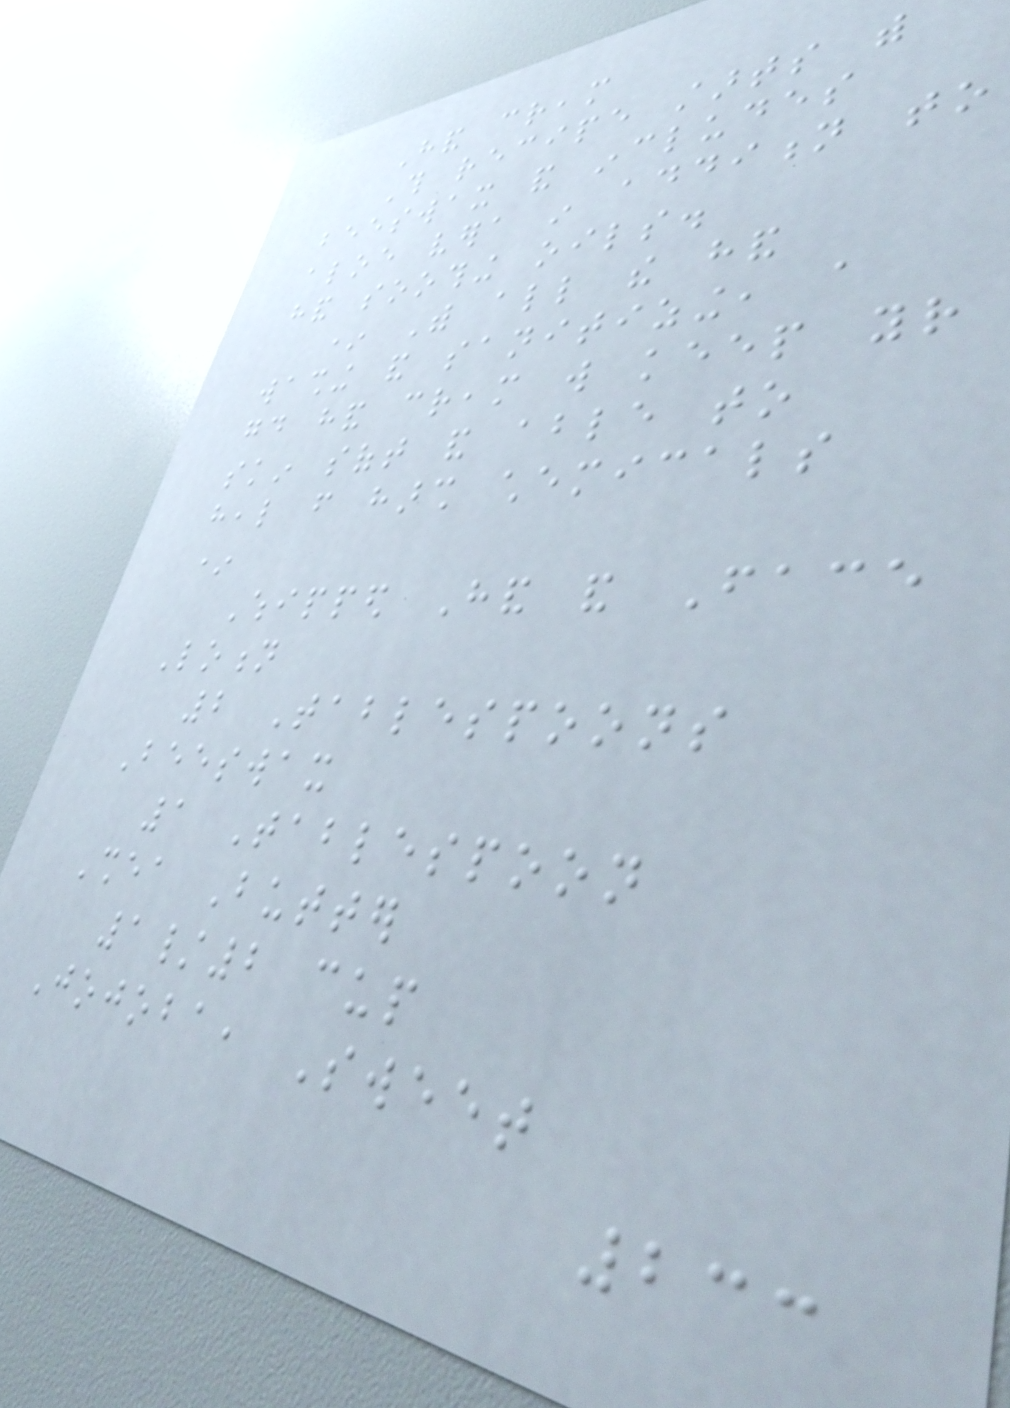Hand cream
This recipe starts with
beeswax and includes
aloe vera in addition to
hand soothing oils.
* With all the hand
washing and sanitizing, a
good hand cream will keep your
skin soft and able to
heal from harsh chemicals
*
Whipped Hand and Face
Lotion
2 Tablespoons
Beeswax
1 Tablespoon
Shea Butter
1/2 cup
Jojoba, Sweet
233
